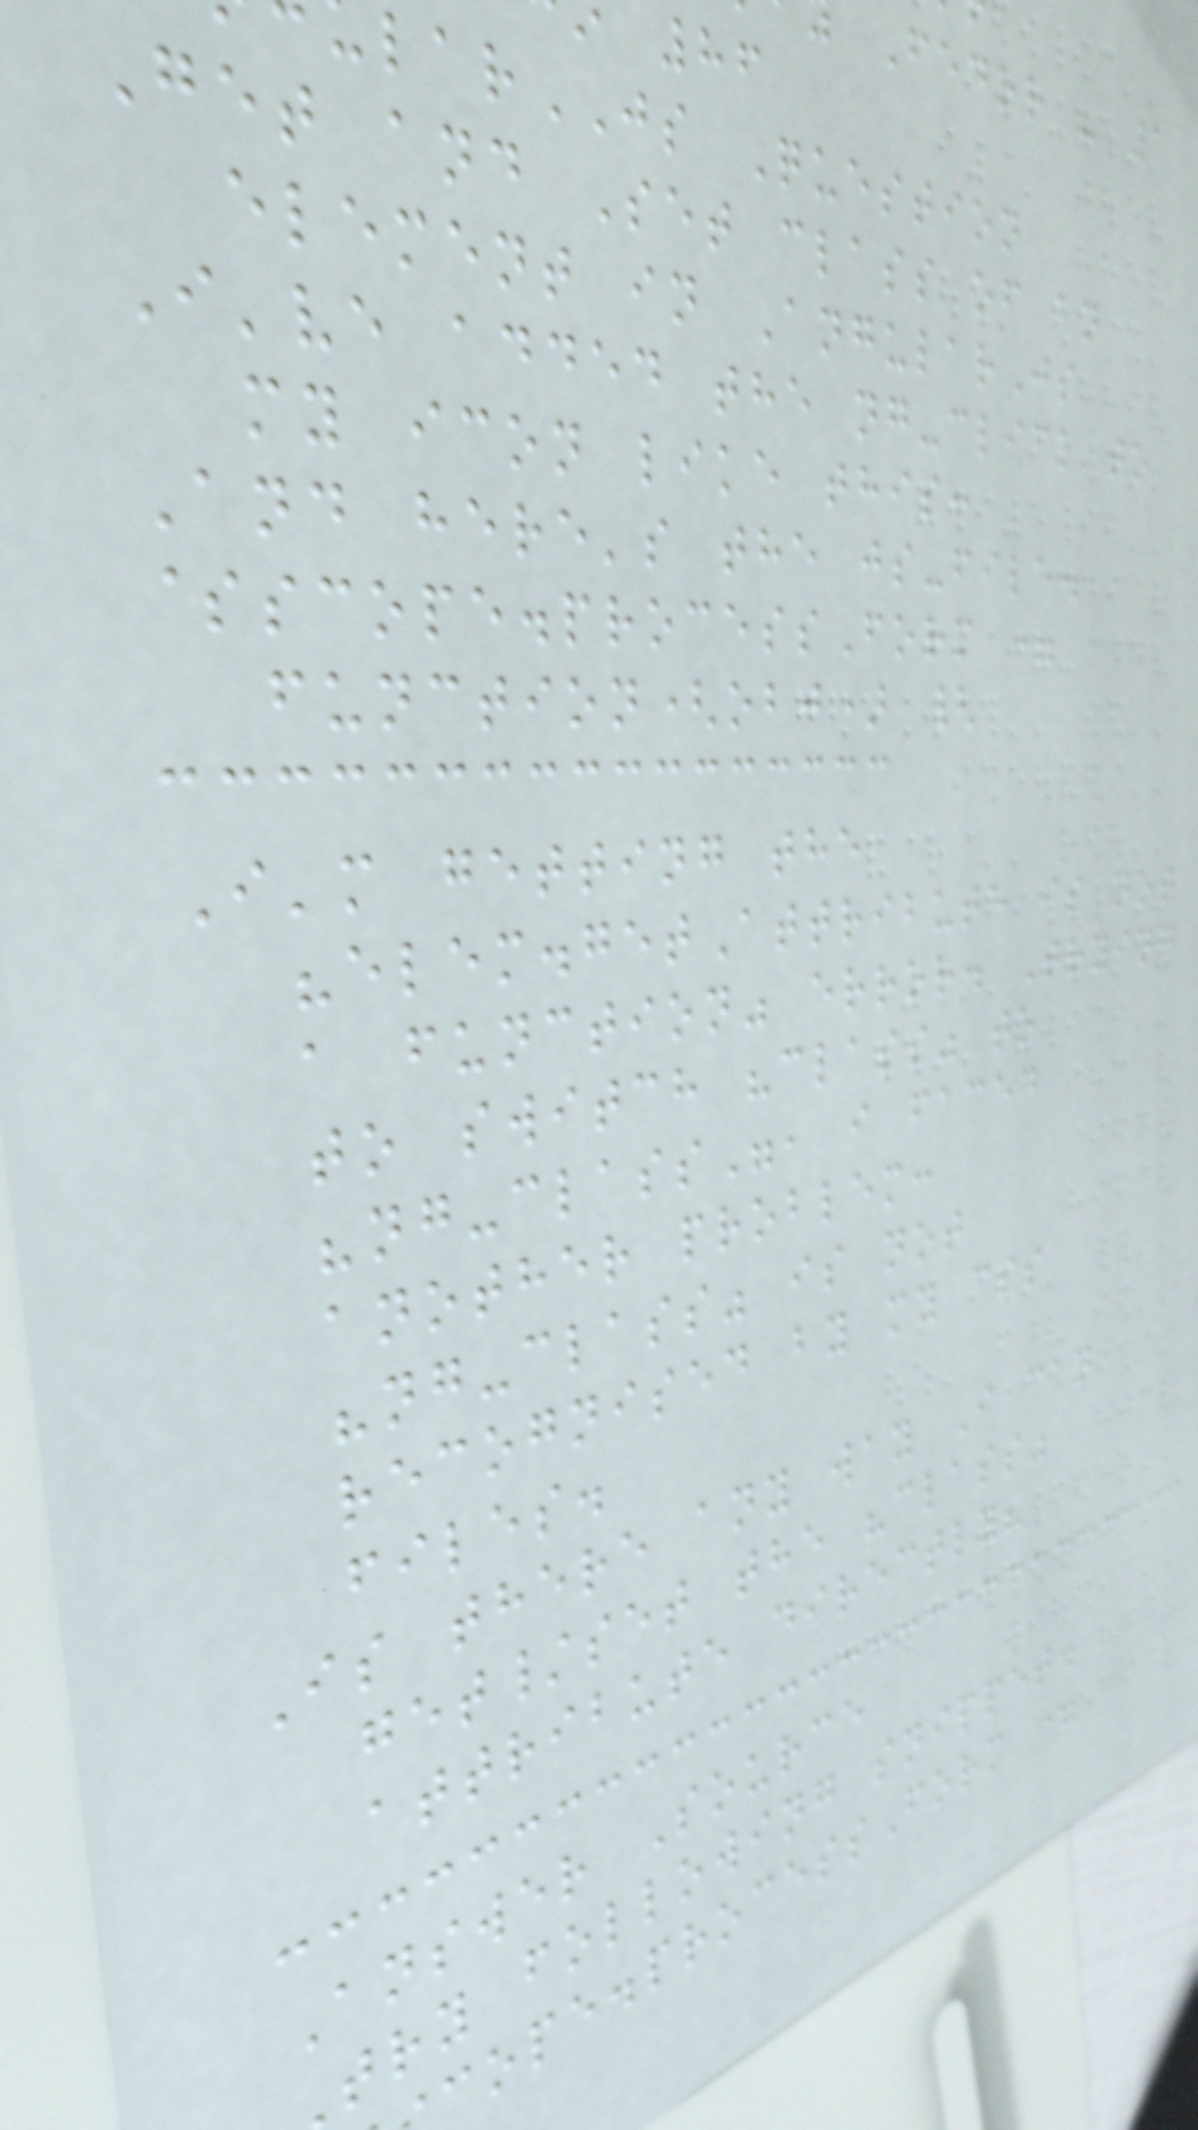Fedor - 1
larJS Question
Get and Set class of an
element in AngularJs
I've added the ng-click to
my icon like this:
And here's the js-file.
$scope.processForm =
function(obj) {
I'm getting the
"elem.getAttribute is not
a function" error. Trying
to switch "class" to
"ng-class", i faced
another problem:
"ng-class" is not
recognised by my css
files.
Is there any way I can
get/set the "class"
attribute directly?
Answer Source
try following snippet.
cope.processForm =
